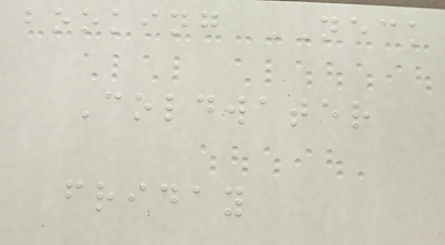booking NECK
Coldwater
friday
